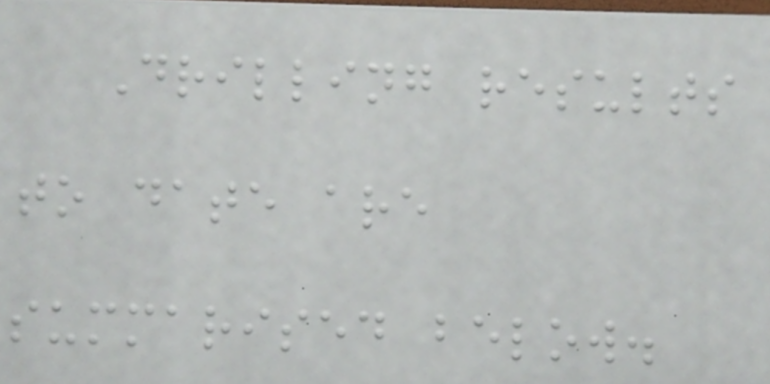Drilling results
to date are
summarised below.
